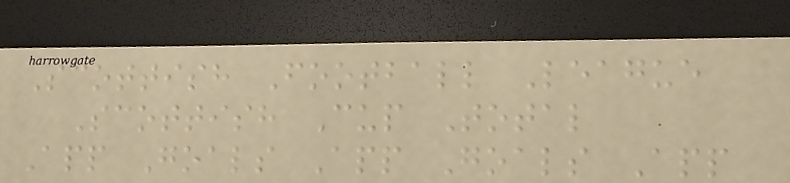Scottish Football League
Scottish Cup Total
App Goals App Goals App
